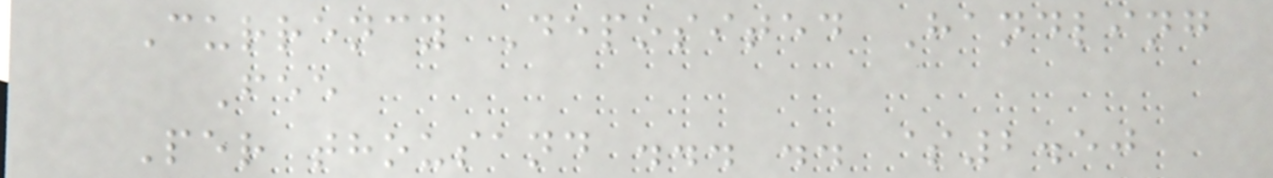Currency Deposited Handling
Fee
Per thousand ... .. $2.50
